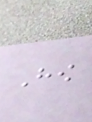How
